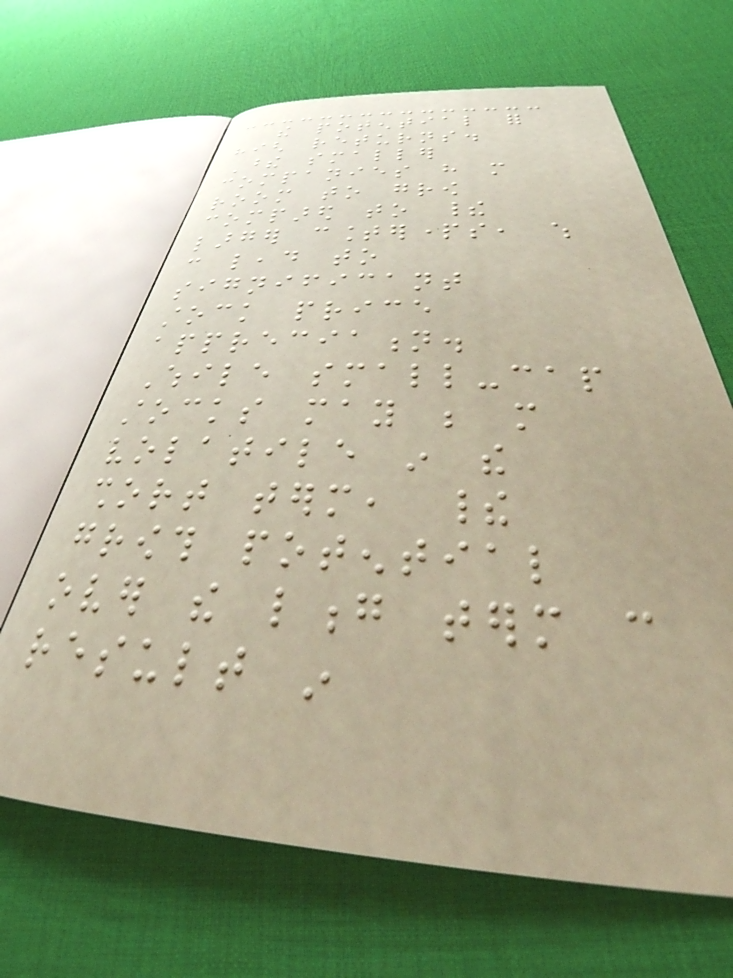the potential for
high returns.
These smaller
companies have more
room to grow
compared to their
larger counterparts, which
can lead to
significant
stock price
appreciation.
While small-cap
stocks may be more
volatile in the
short term, their
growth potential
over the long term can
result in
